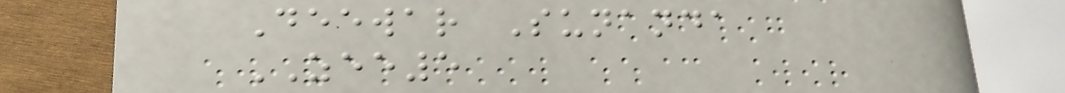Deewar Sunanda
ZEE5
